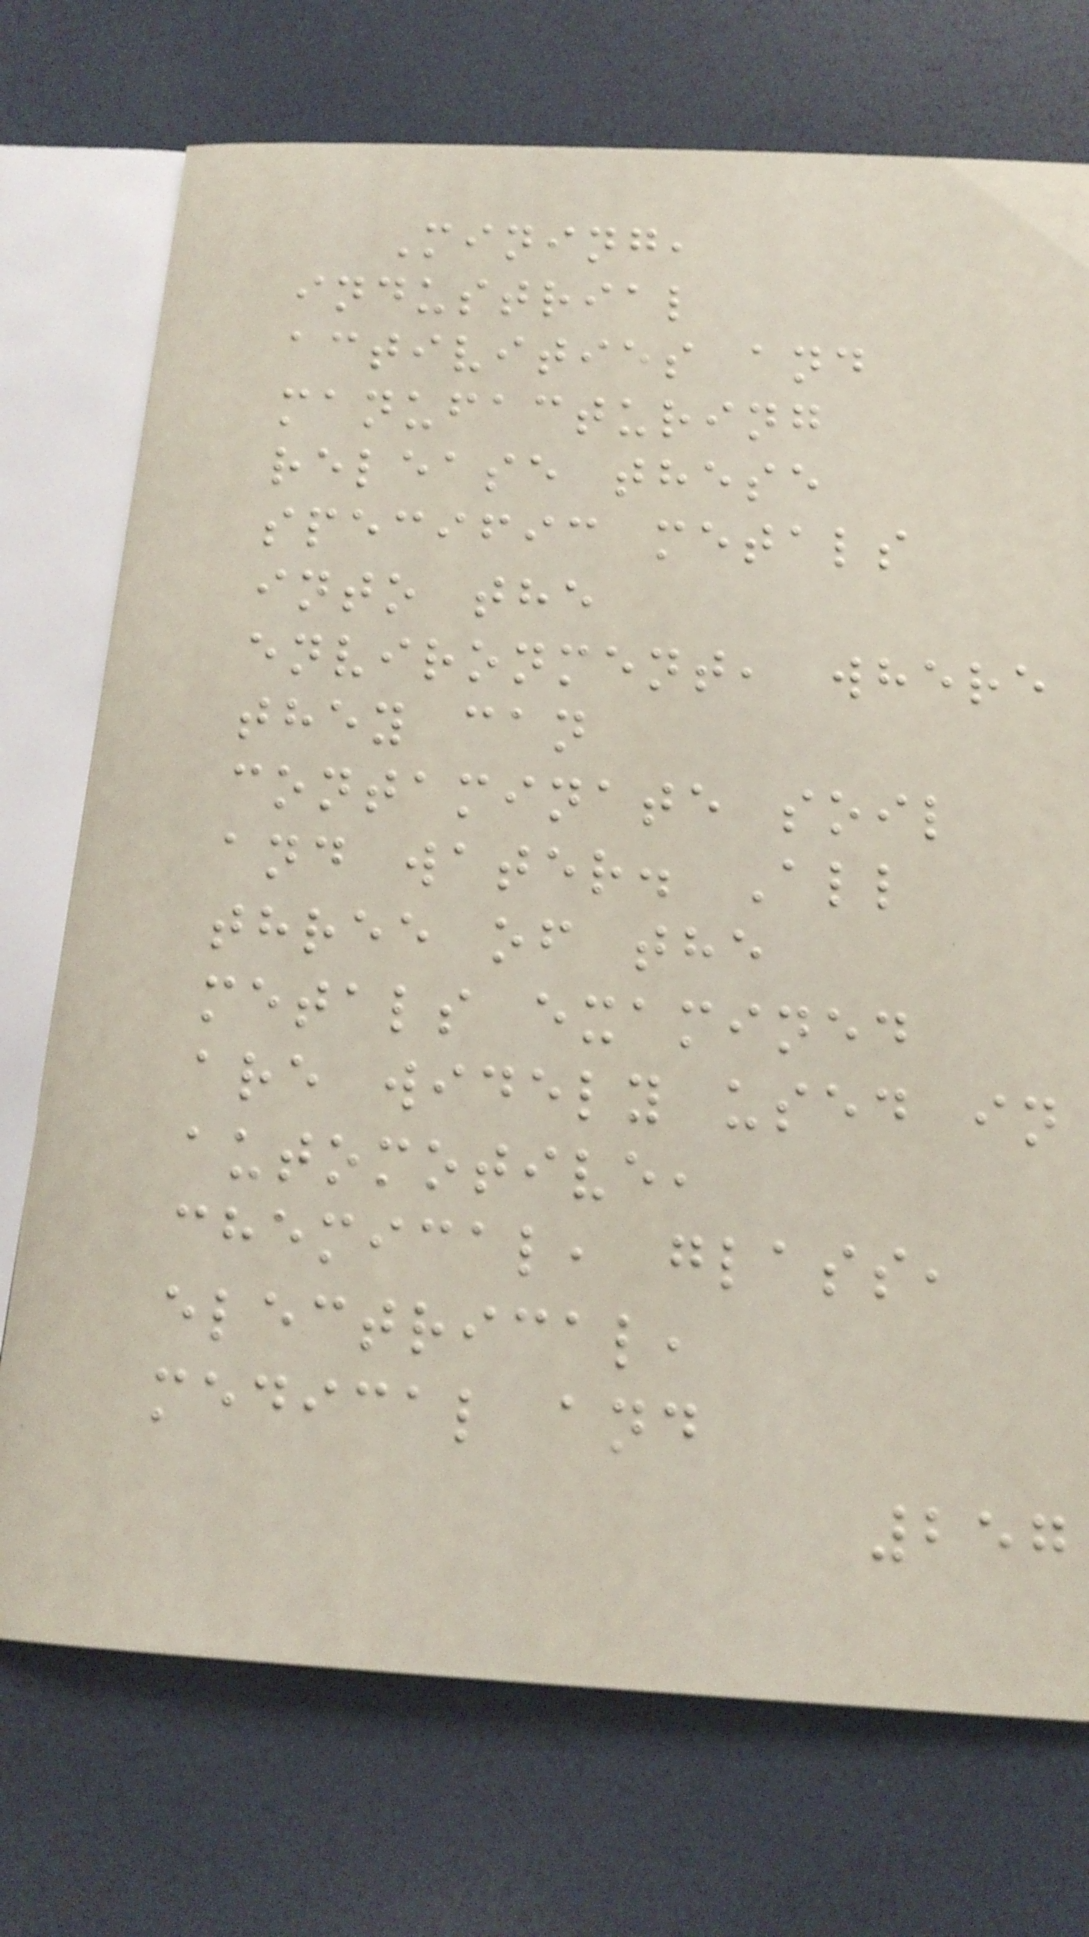Mining,
industrial
activities and
manufacturing
release these
specific metals
into the
environment, where
they can
contaminate soil
and water. All
three of the
metals examined
are widely used in
automotive,
chemical, glass,
electrical,
medical and
257
